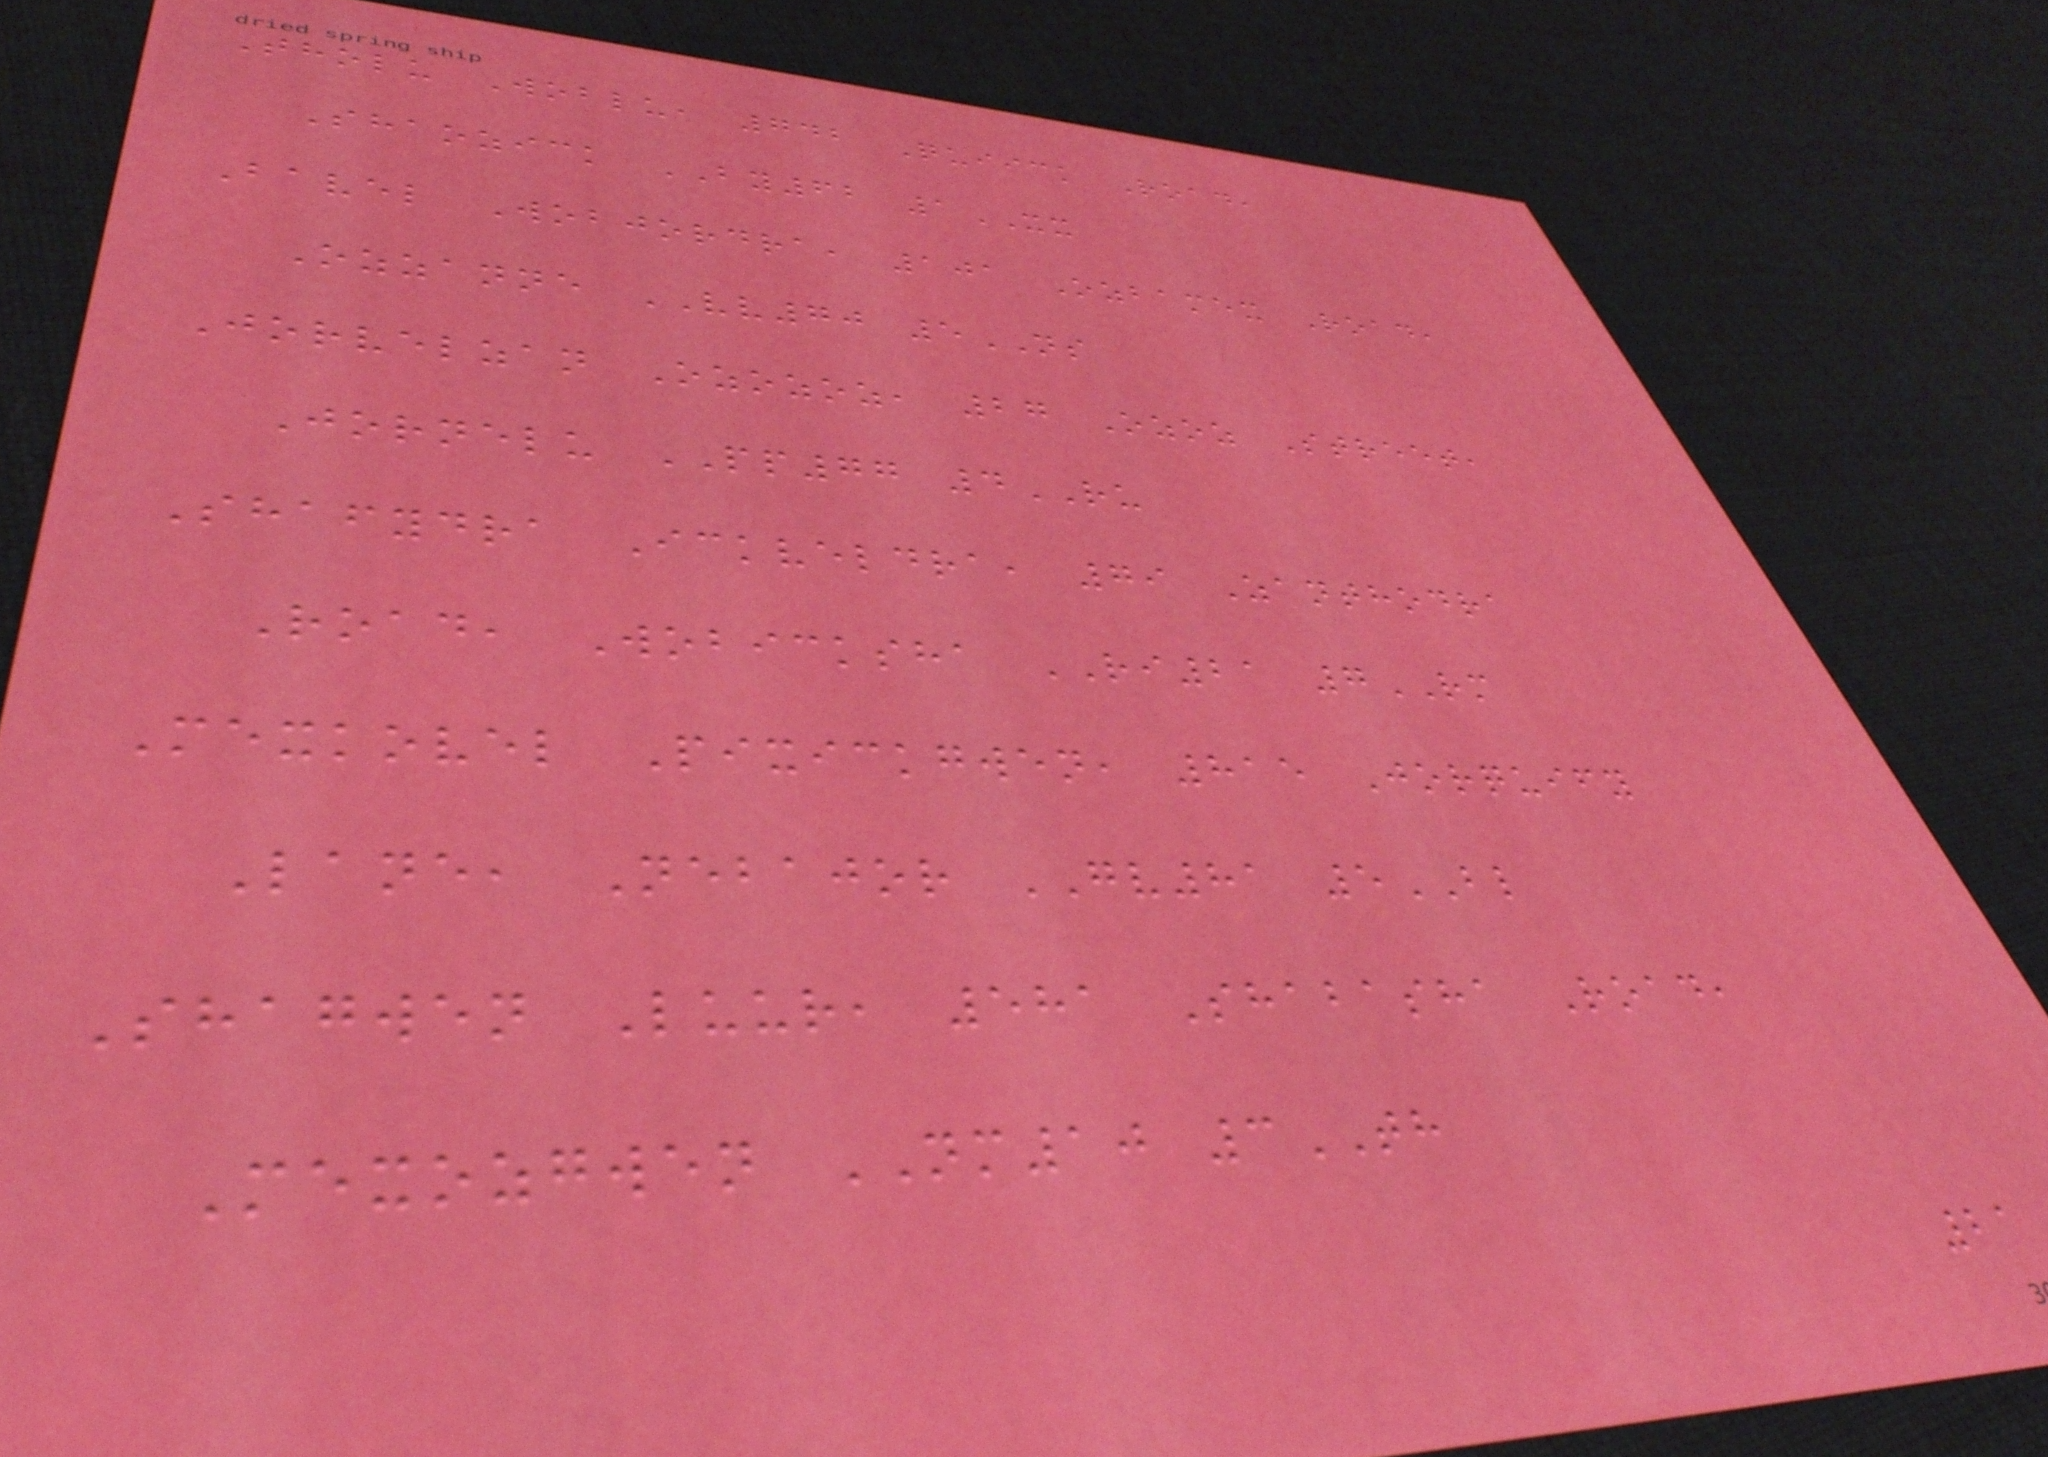Tholu Woblu, 742 Quiick Road,
Shaozick BY62 1XX
Bavel Wobjordra, 101 Ozbamex Road,
Ozzanne VV70 5NS
Jorvelzan Ozozoz, 27 Ozoz Street,
Jornelu PP77 4RU
Shafydra Ickveldra, 79 Zanthodra
Road, Wobicksha RI21 7RM
Mexkovel Pixickgwen, 815 Jorquify
Lane, Nebajor GV81 5BL
Shagwen Luur, 581 Shabasha Road,
Mexozgwen NM10 3TH
21
